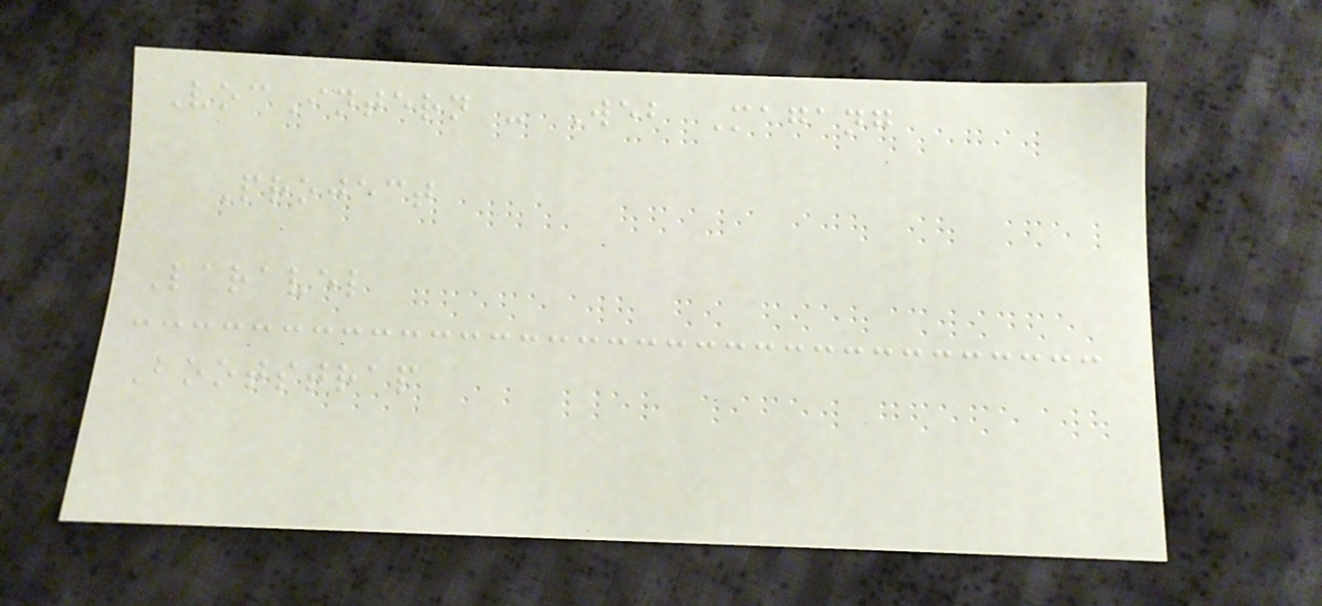VocIntern - Web Magang
Project
Laravel
Bootstrap
